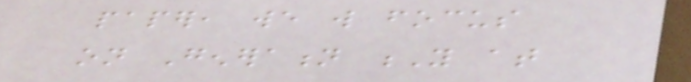paper, we will focus
on Generation Y at
